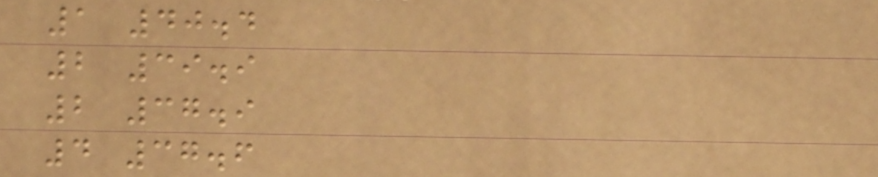1 40.4
2 39.9
2 37.9
4 37.6
